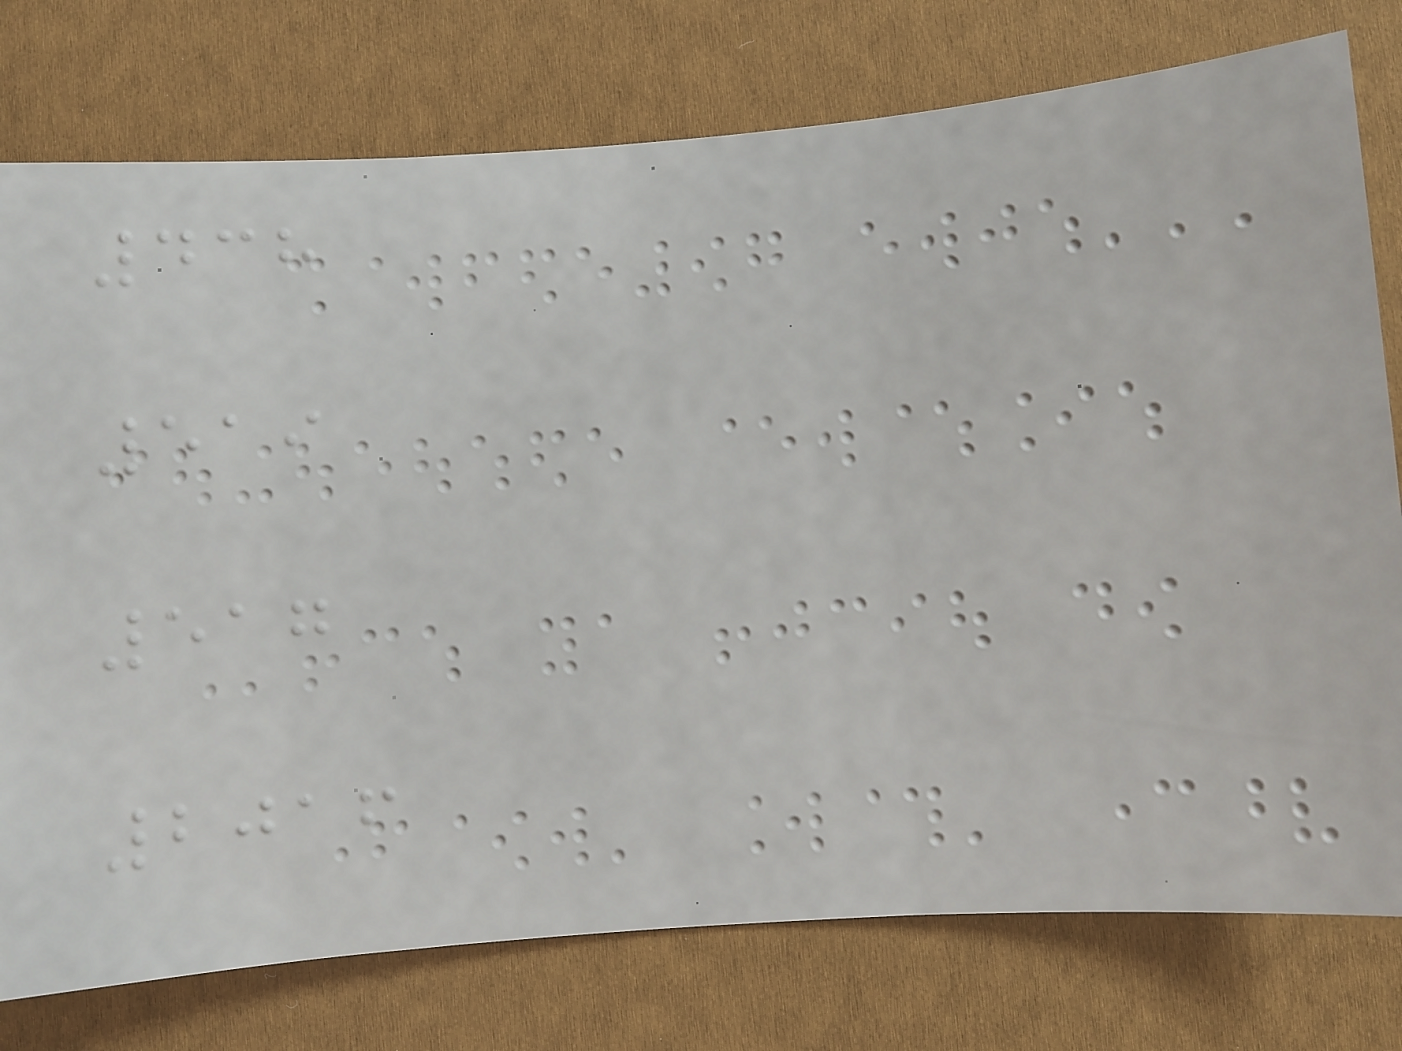438
519
517
2016
